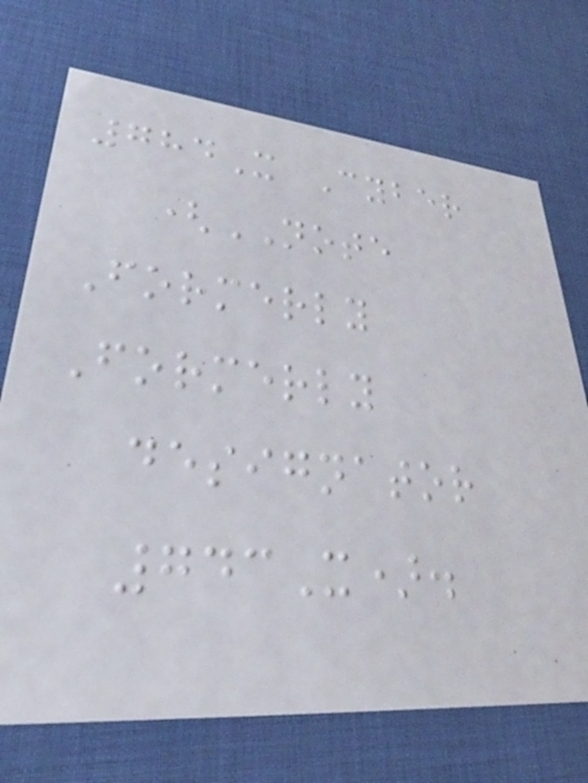784X Cyber
(NOTE
Formerly
Formerly
designator
743X).
